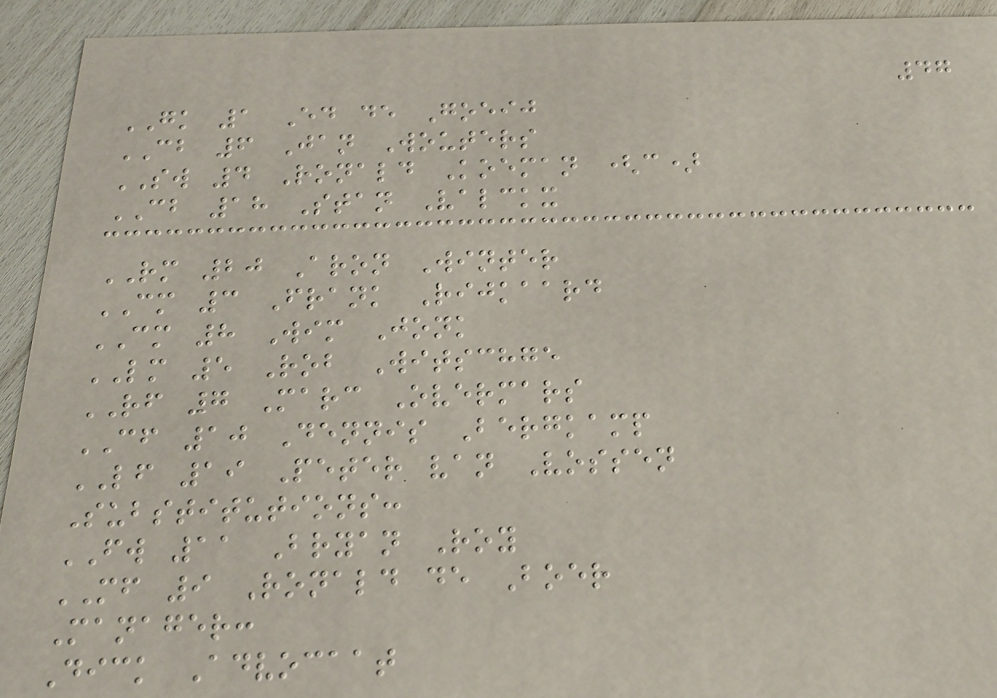47
GK 1 Ed de Goeij
CB 6 Jan Wouters
SW 4 Ronald Koeman (c)
CB 18 Stan Valckx
RM 20 Aron Winter
CM 3 Frank Rijkaard
CM 8 Wim Jonk
LM 5 Rob Witschge
RF 7 Marc Overmars
CF 10 Dennis Bergkamp
LF 19 Peter van Vossen
Substitutions:
FW 11 Bryan Roy
MF 9 Ronald de Boer
Manager:
Dick Advocaat
